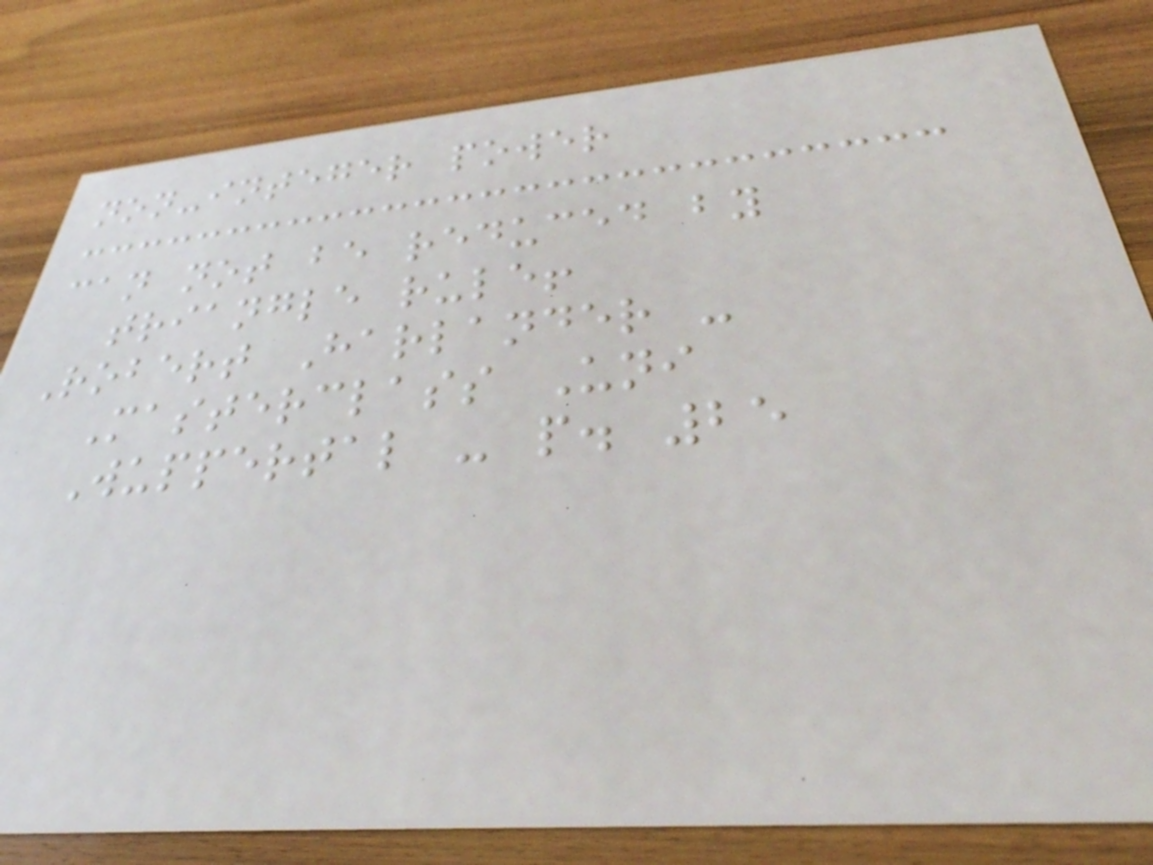non-integer power
can not be reduced by
triangle rule!
Robert Harlander -
Masterclass Uni
Wuppertal - p. 25
